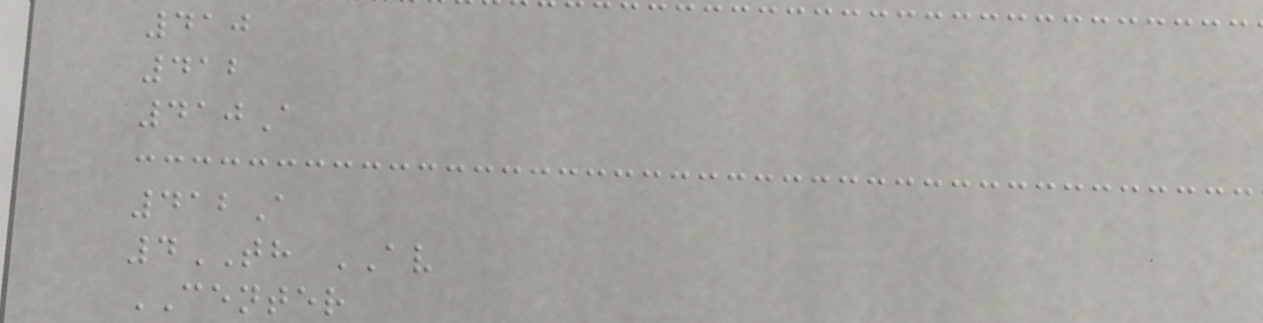410
412
410A
412A
4TH AV
CENTER
